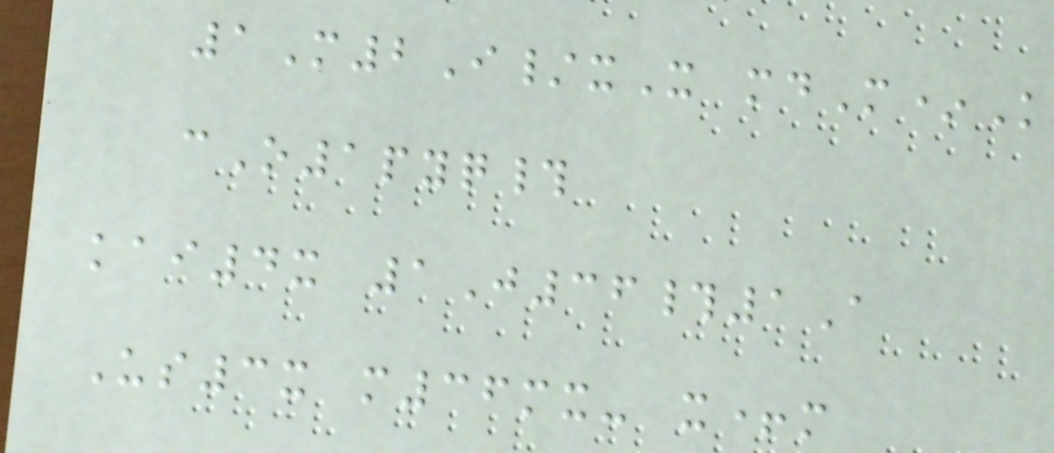1M2I/xX mdM*K
cO1pyq#
kai4x 1J36#1A
Us3x m36mx- x+m
